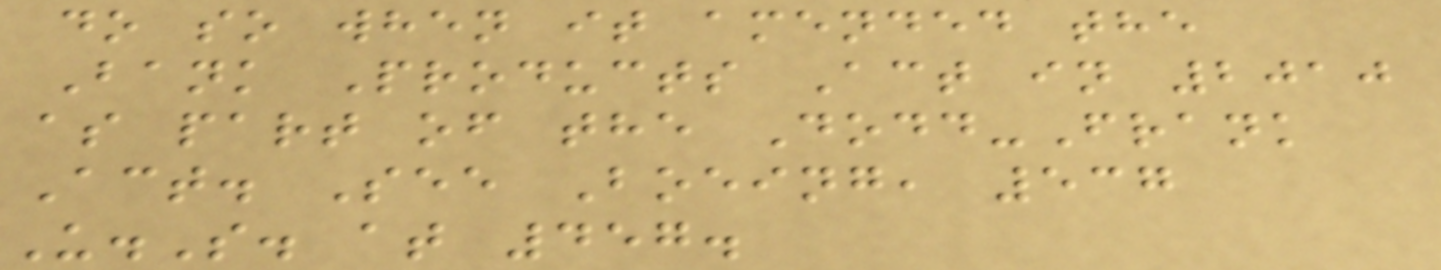do so when it amended the
Bank Products Act in 2010
as part of the Dodd-Frank
Act. See Boeing, 537
U.S. at 457.
